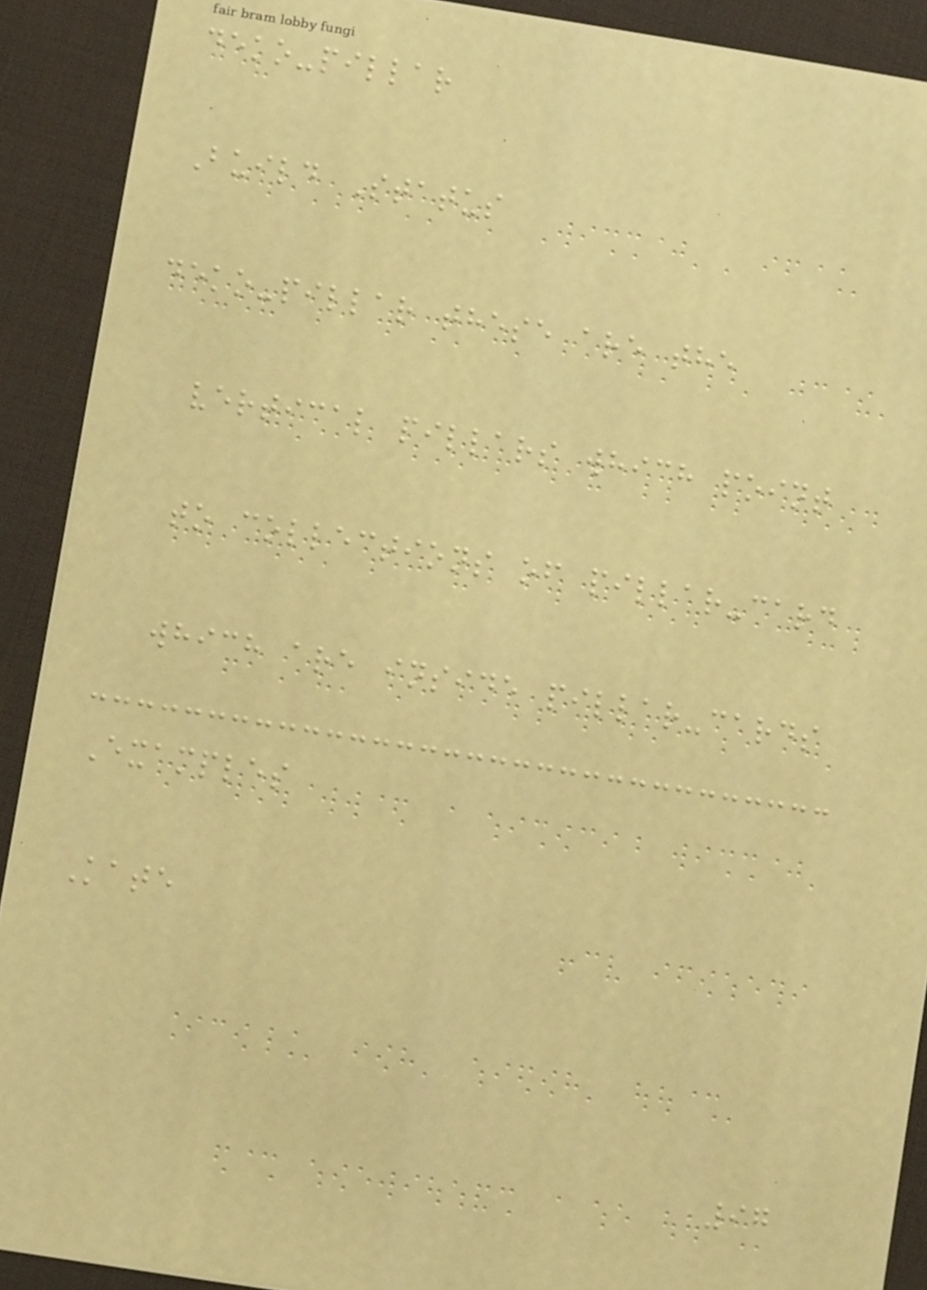deko-pillar
Build Status
deko-pillar these are the
vertical pillars which point
to collections of pillar-card
which are inside pillar-cards
Examples
Kate
97
